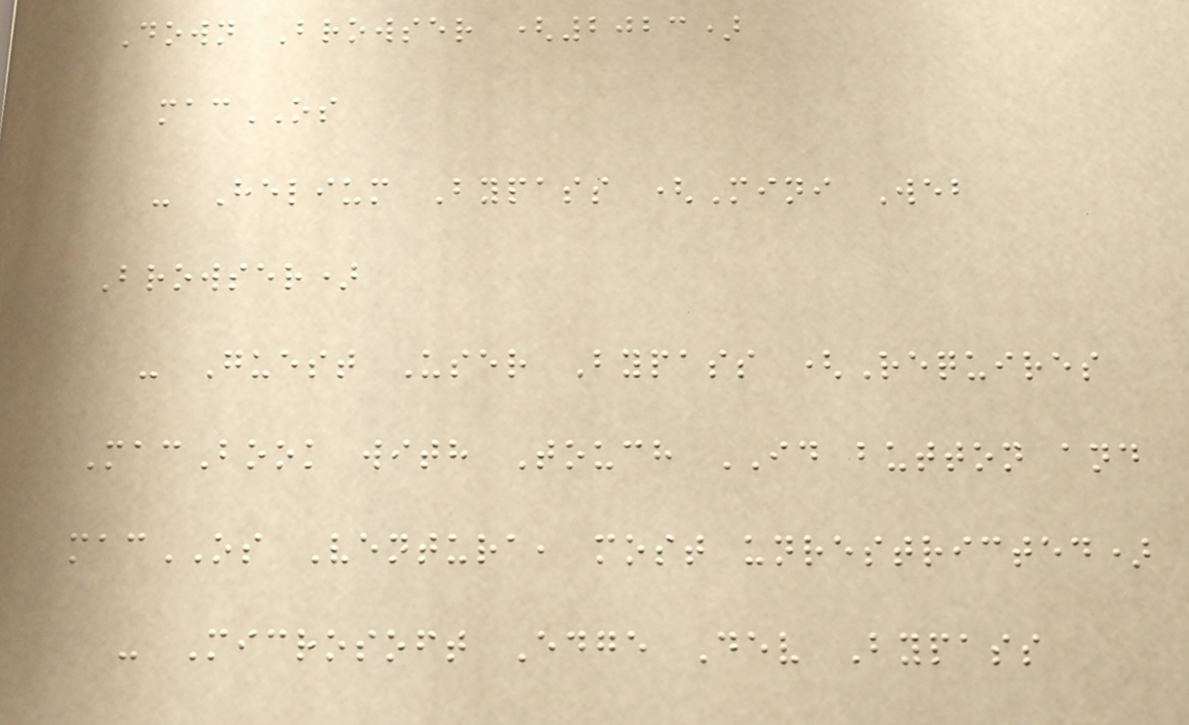Down Browser (2023)
macOS
- Helium Bypass (Mini Web
Browser)
- Guest User Bypass (Requires
MacBook with Touch ID button and
macOS Ventura, most unrestricted)
- Microsoft Edge Dev Bypass
